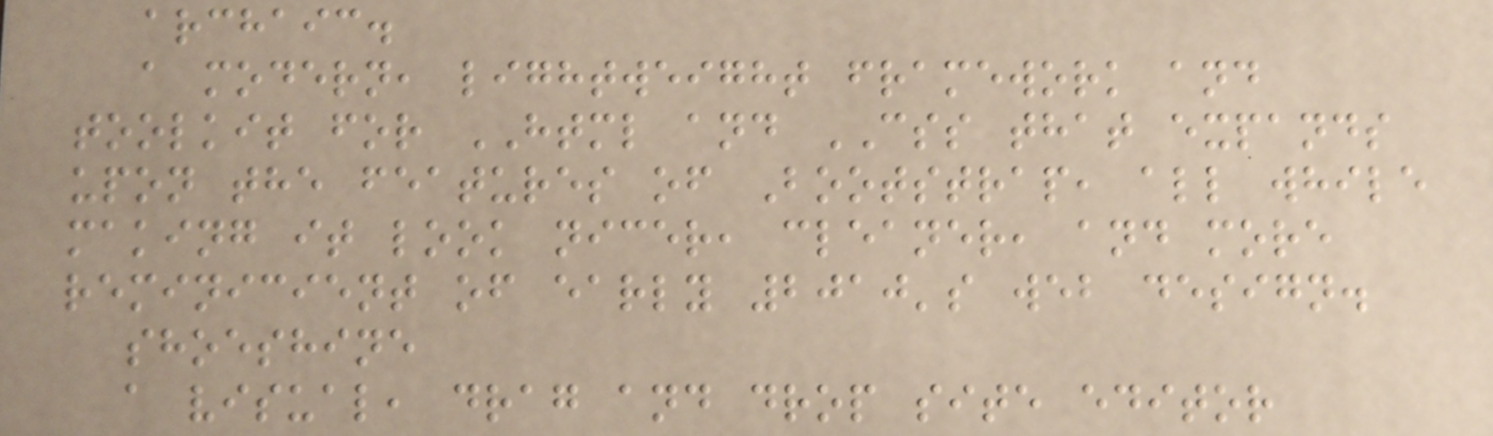archaic.
a modern, lightweight framework and
toolkit for HTML and CSS that expands
upon the features of Bootstrap, all while
making it look nicer, cleaner, and more
reminicient of early 2010's web design.
shoeshine
a visual, drag and drop site editor
